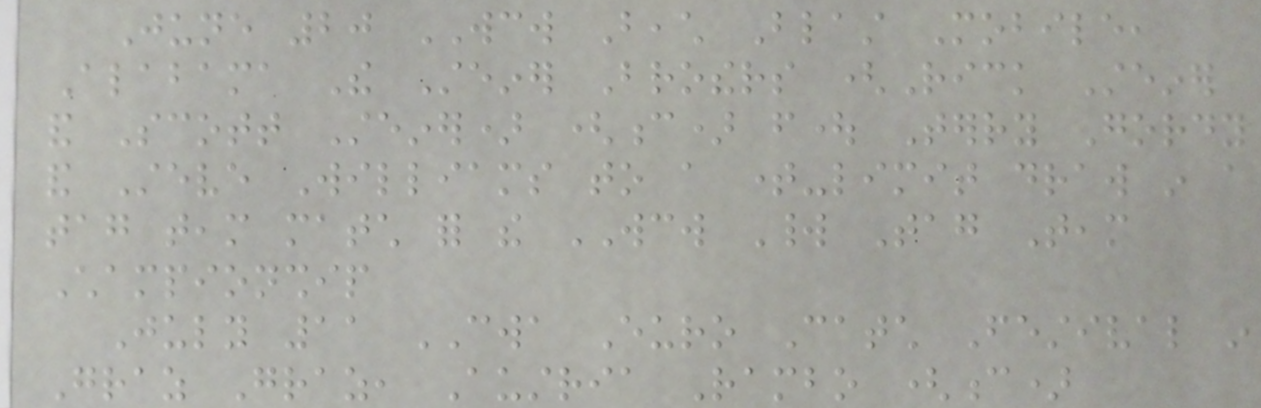June 20 WCW Beach Blast Mobile,
Alabama The Steiner Brothers (Rick Steiner
and Scott Steiner) (c) fought Terry Gordy
and Steve Williams to a time-limit draw in a
tag team match for the WCW World Tag Team
Championship
July 11 CWA Euro Catch Festival in
Graz Graz, Austria Rambo (c)
